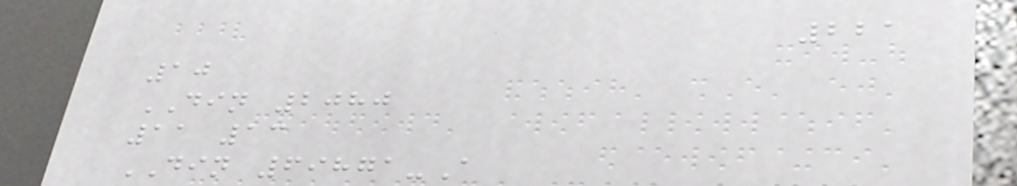221
10
DIN 2080
11 13
DIN 69871-A
